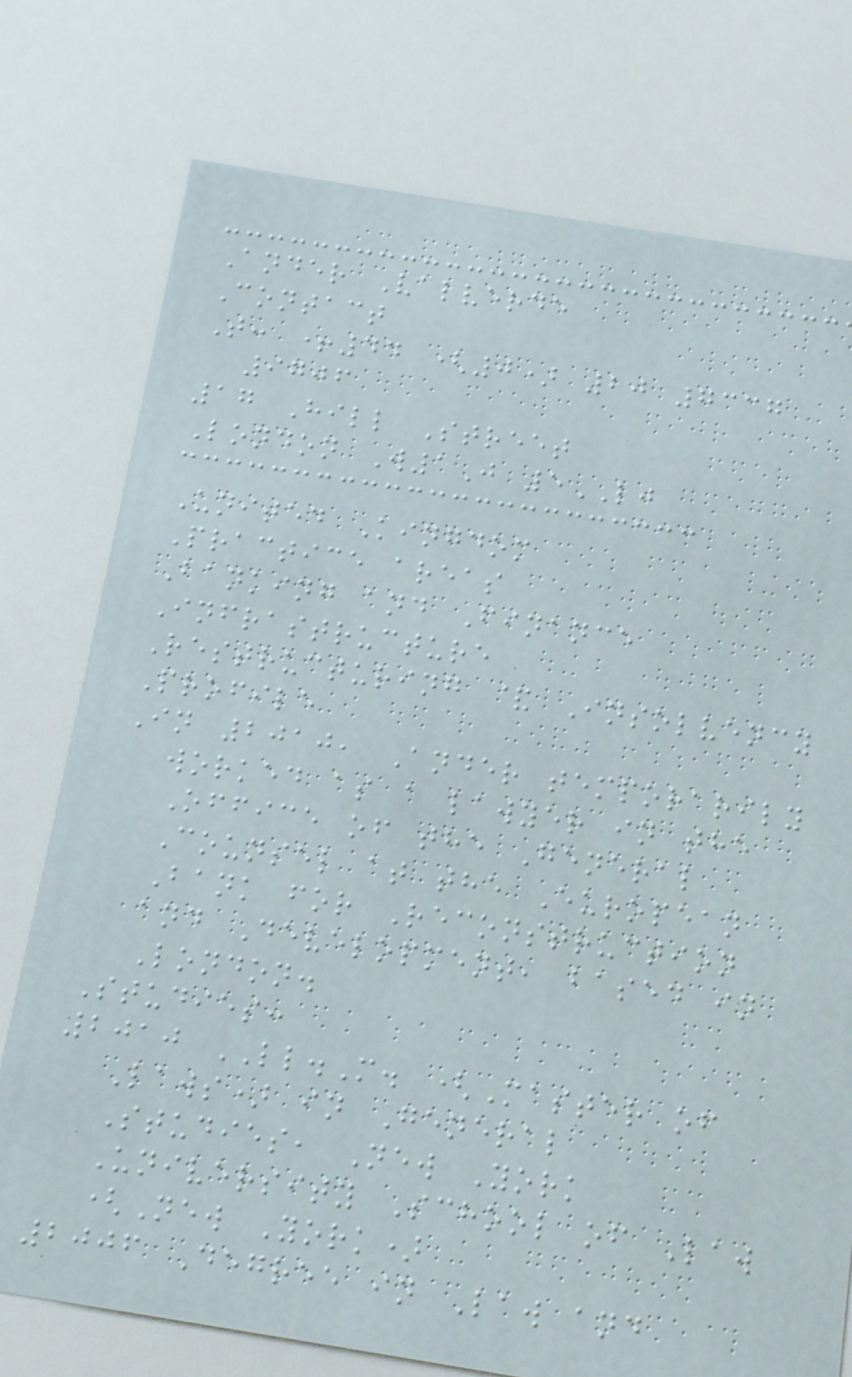Ander Valverde
Contact
T: +44 (0) 20 7337
9706
17 Hill Street
London W1J 5LJ
United Kingdom
Practice areas
Banking and Finance
Infrastructure
Restructuring & Insolvency
Profile
In 2010, Ander temporarily
worked as a lawyer in the
Office of the General
Counsel at the European
Bank for Reconstruction
and Development, based in
London.
Studies:
2010 LL.M. (Master of
Laws) in General
Studies, New York
University School of Law
(New York)
2006 Degree in Law and
